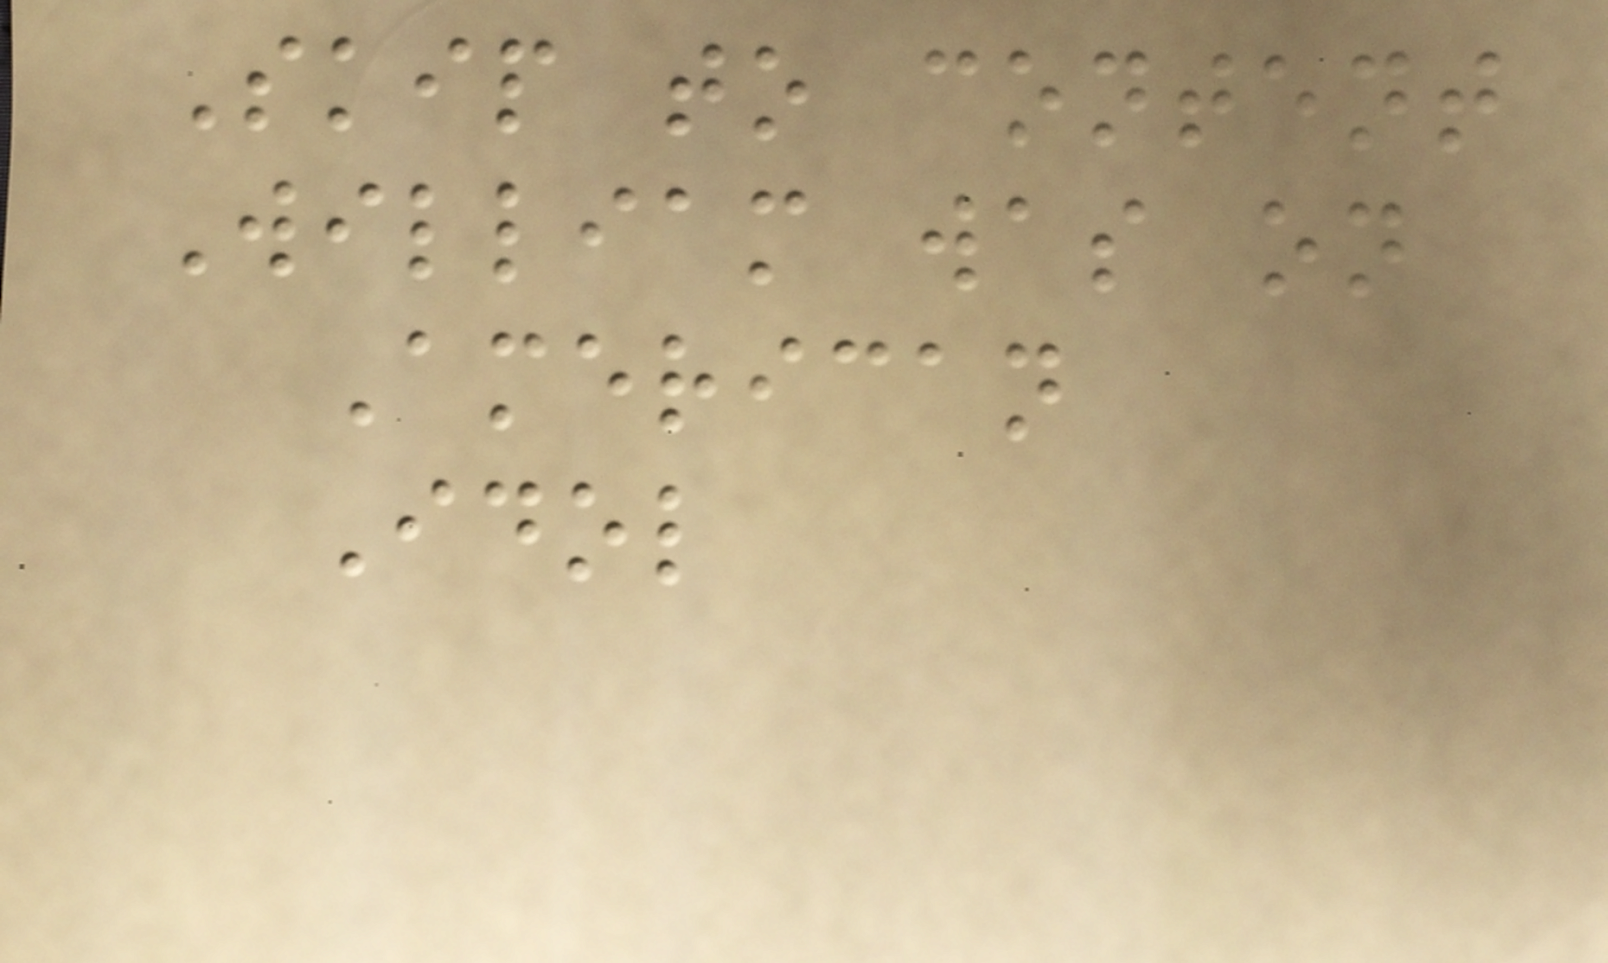Skip to content
William was on
American
Idol
